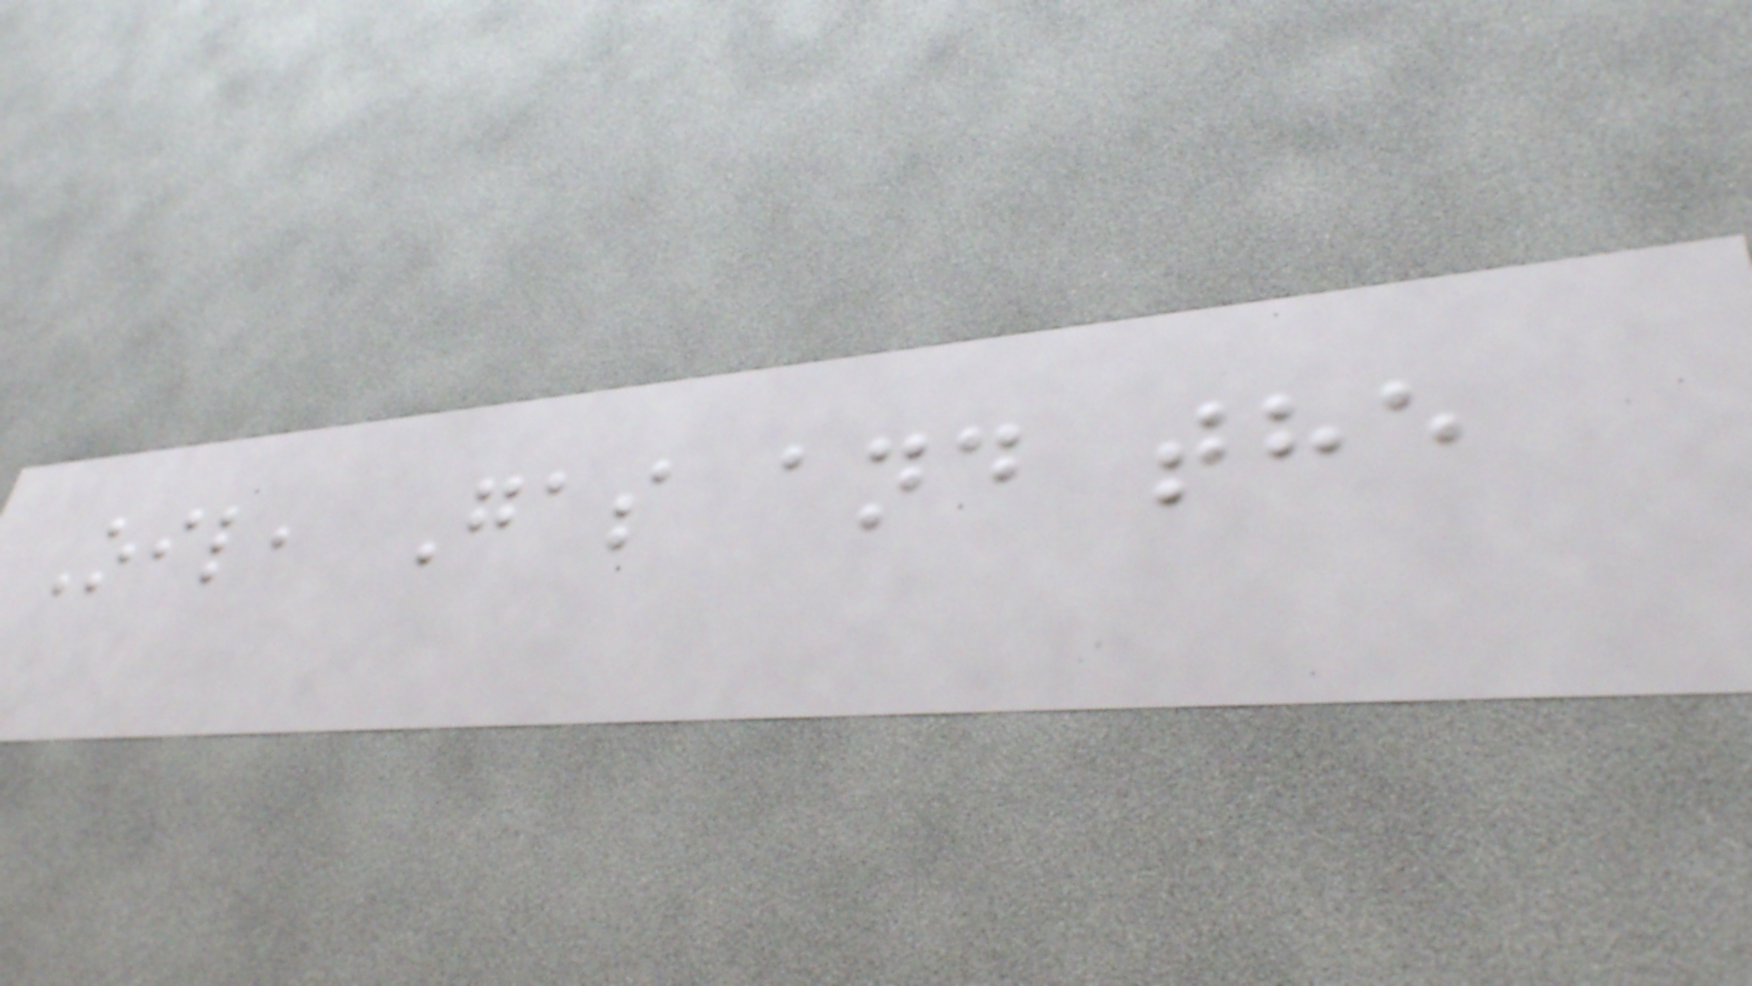Oil, Gas and the
